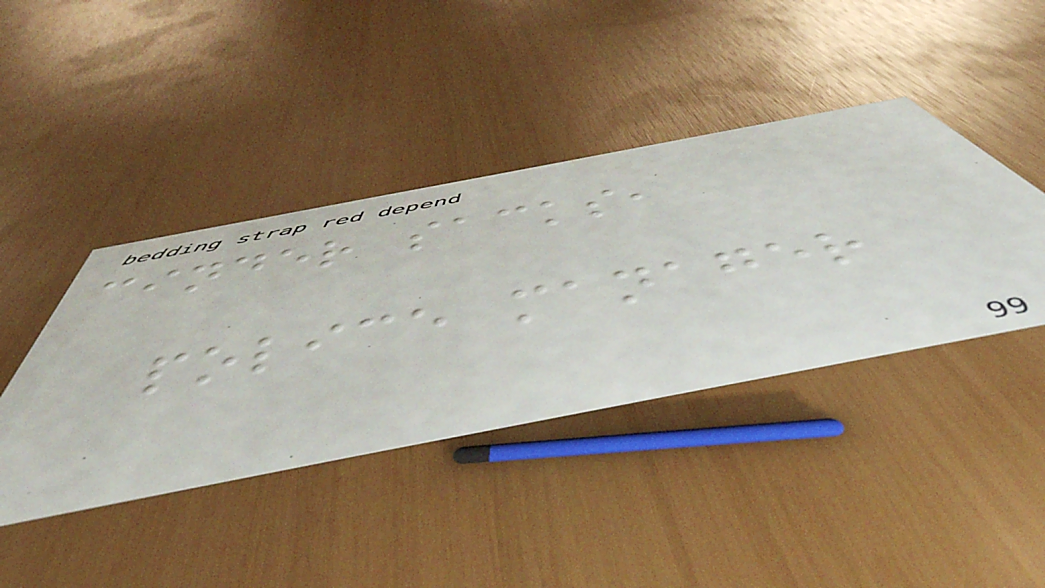cinder sacks,
police manager
